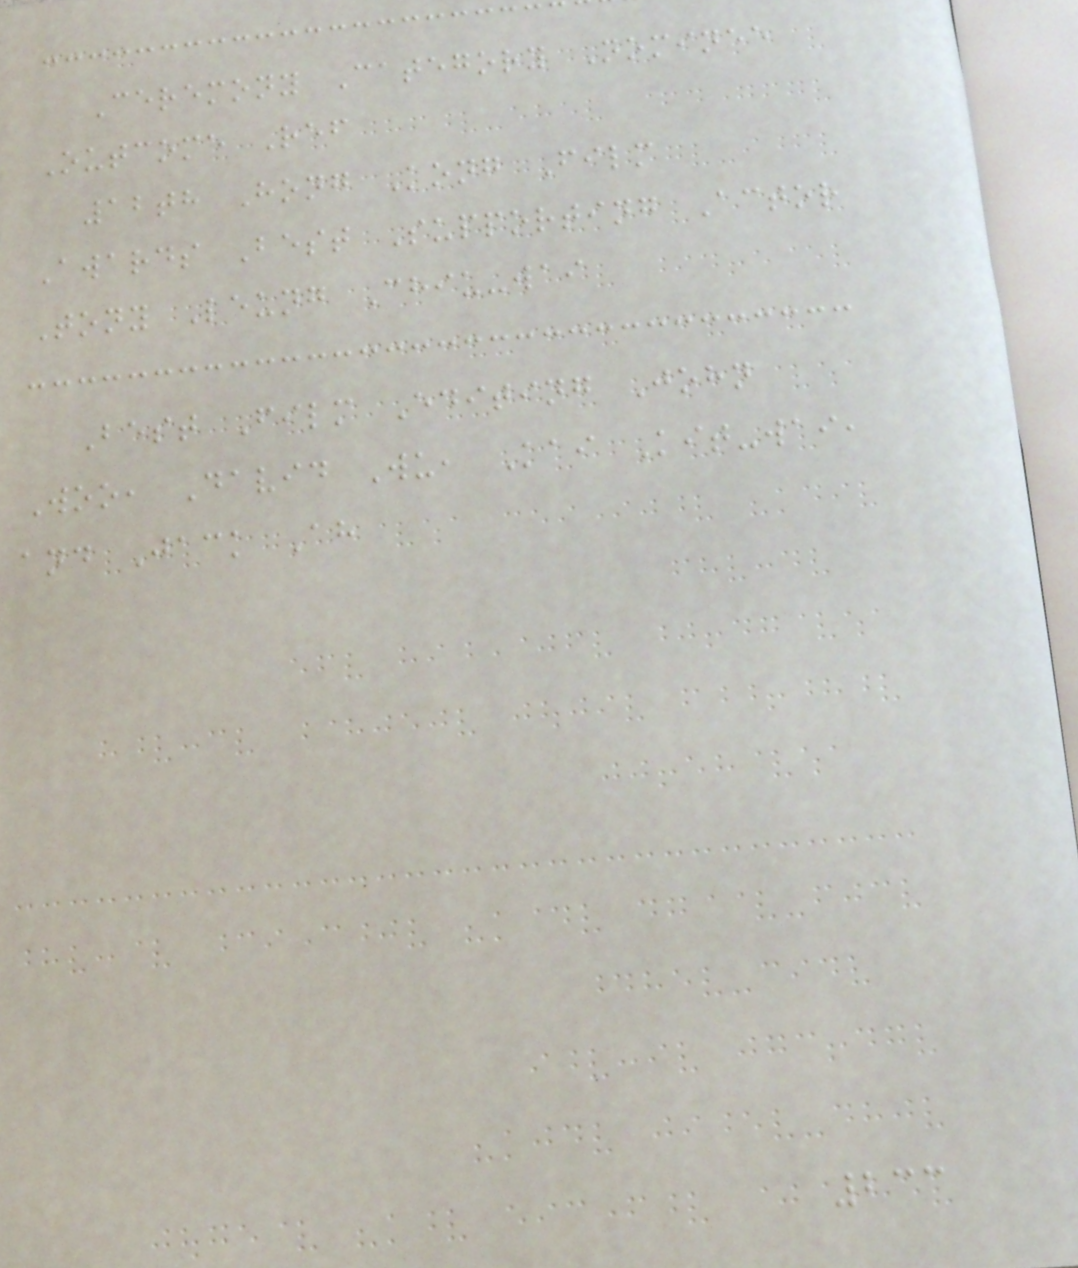Ceremony Category Nominee
Outcome Ref
12th Hong Kong Film
Awards Best Supporting Actor
Tony Leung Chiu-wai
Best Film Editing John
Woo, David Wu, Kai Kit-wai,
and Jack Ah
233
